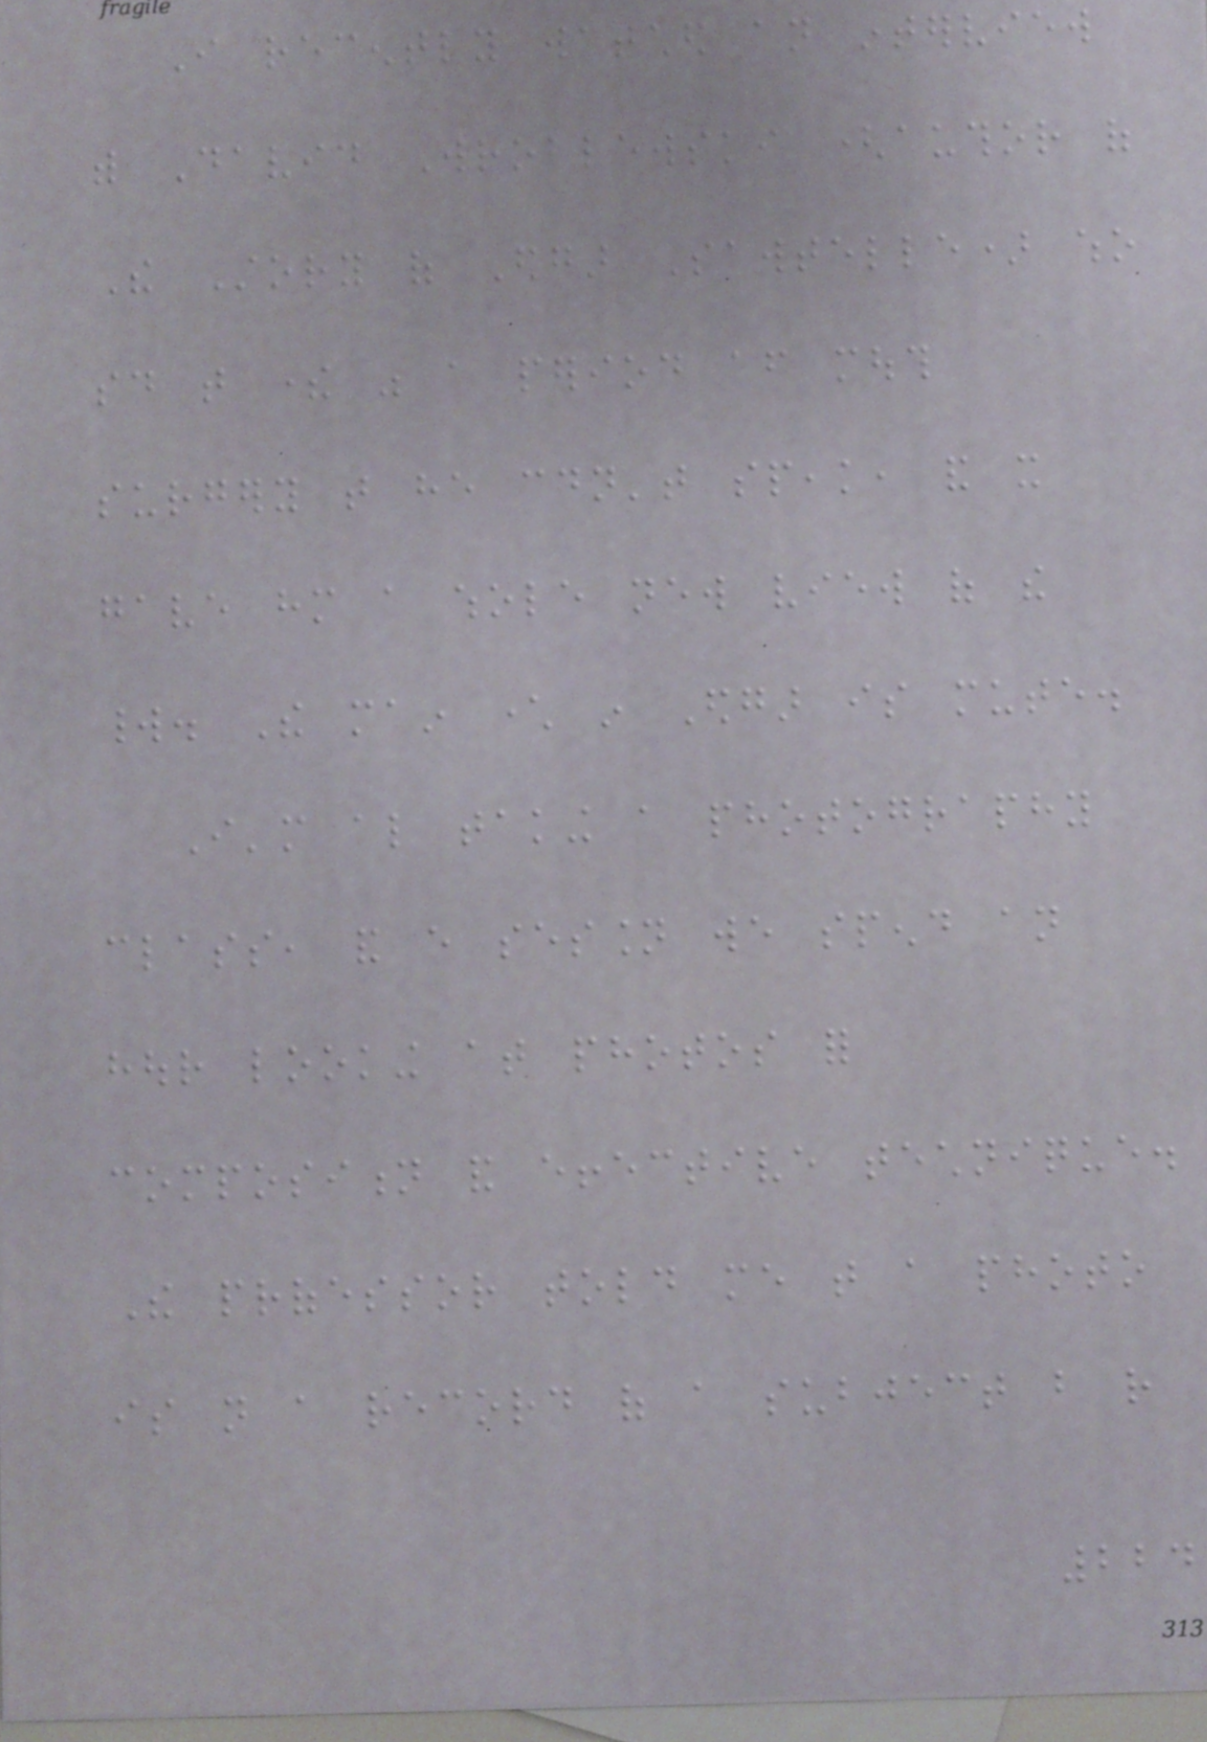I recently watched an interview
with David Wroblewski (author of
The Story of Edgar Sawtelle) who
said that there was a period after mouth
surgery that he couldn't speak, and it
gave him a whole new view of the
world. The main character in Edgar is mute.
I'm also taking a photography
class, and every session we spend an
hour looking at photos for
composition and effective technique.
The professor told me that a photo
is not a record of a subject but rather
224
